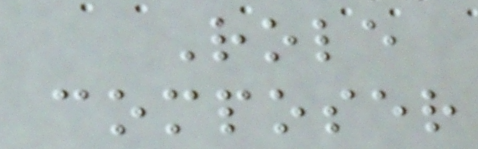Role
composer
